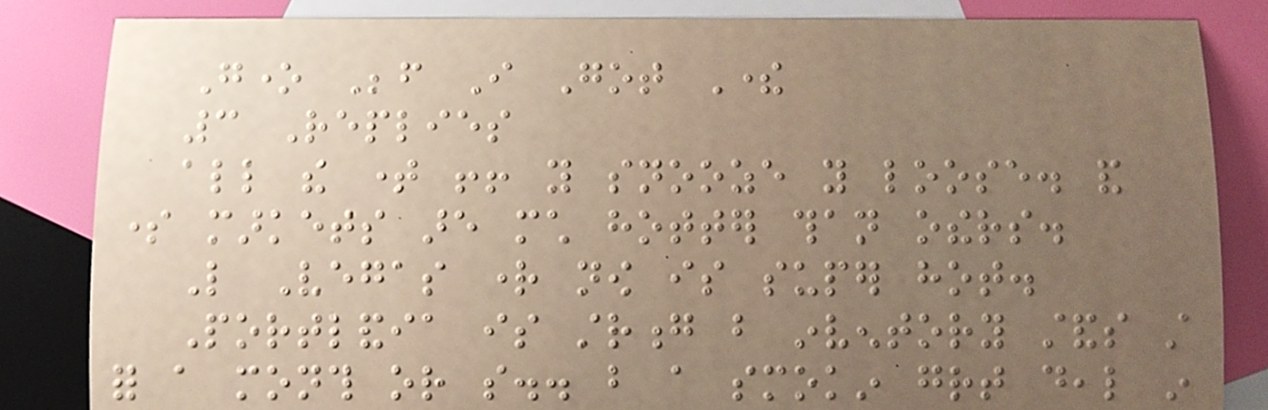Gone Before I Got There
3 Replies
all the time !! you snooze you loose. and
some markets are much hotter than others.
Like Vegas right now is super hot.
Portlandia is strong but inventory stands still
for a month or so.. but a smokin great deal in
